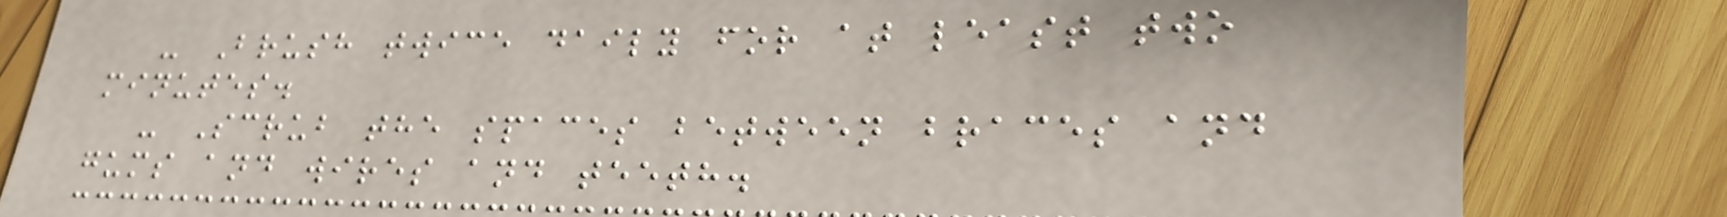- Brush twice daily for at least two
minutes.
- Scrub the spaces between braces and
gums and wires and teeth.
